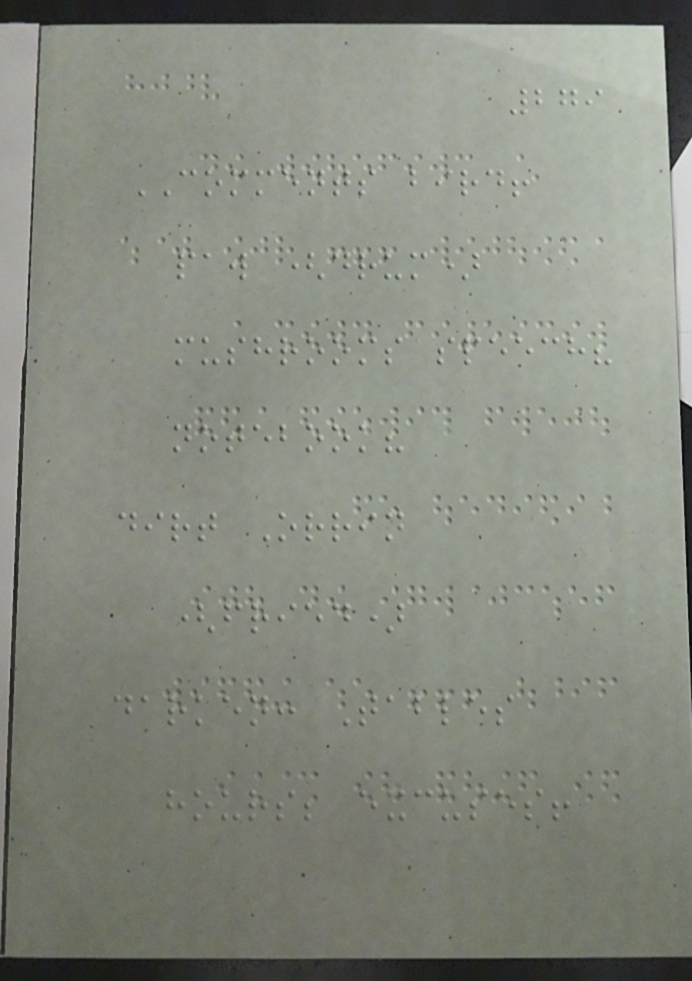279
COMMENTS bird!
paw (drum)
mushrooms speech?
notebook?
dirt Orrin
(fried)
darken: Tables
hours; excuses!
